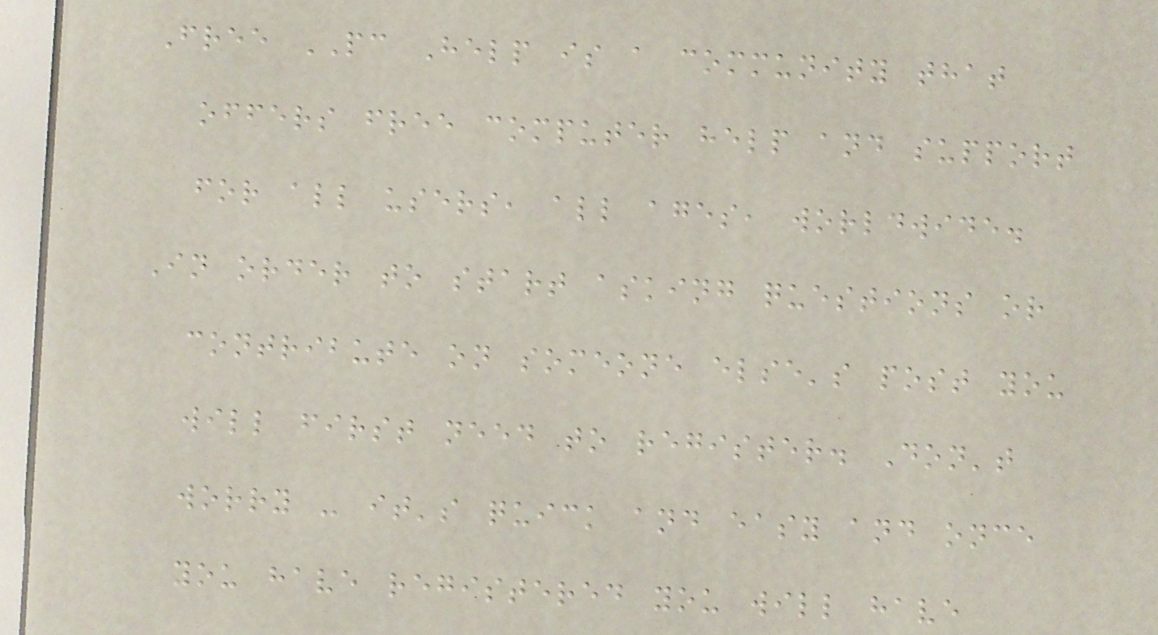Free PC Help is a community that
offers free computer help and support
for all users, all ages, worldwide.
In order to start asking questions or
contribute on someone else's post you
will first need to register. Don't
worry - it's quick and easy and once
you have registered you will have
